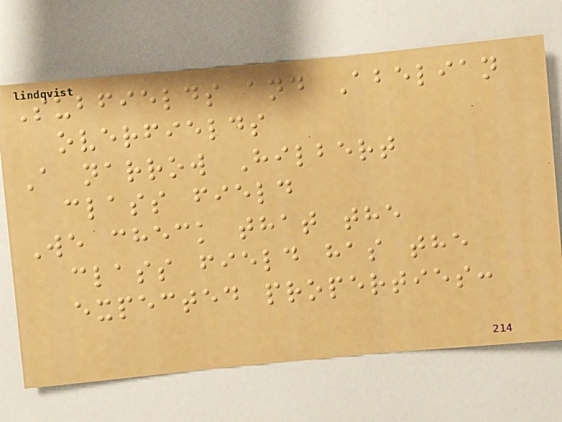Subfields and Abelian
overfields
A narrow Hilbert
class field
We check that the
class field has the
expected properties:
